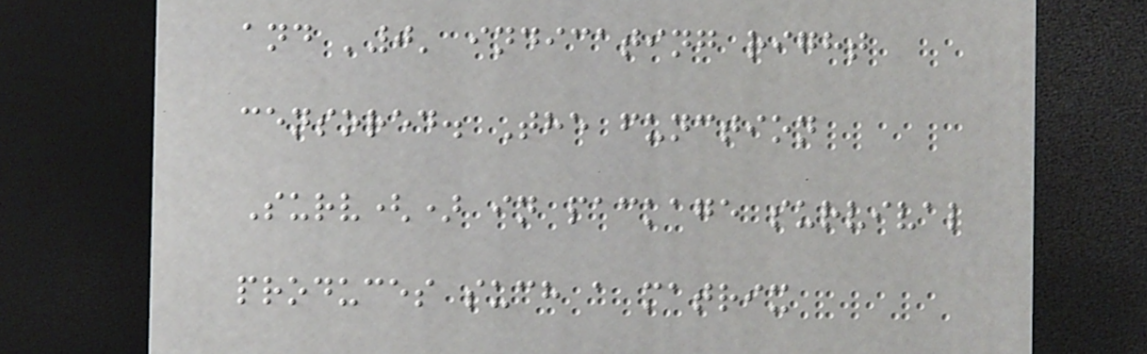and '0' indicating right
censored. The function
Surv() in package survival
produces such a matrix
